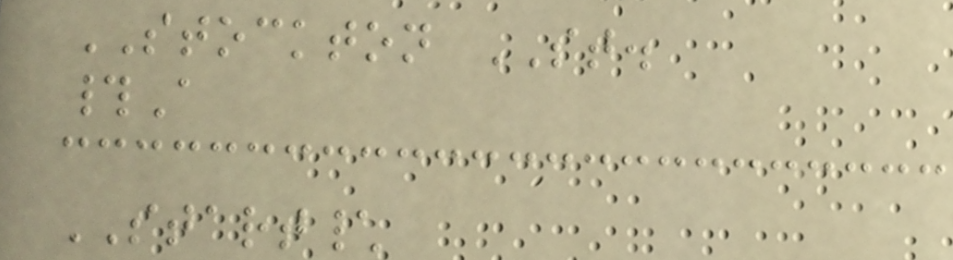STOCKTON ST.
#A
START\
